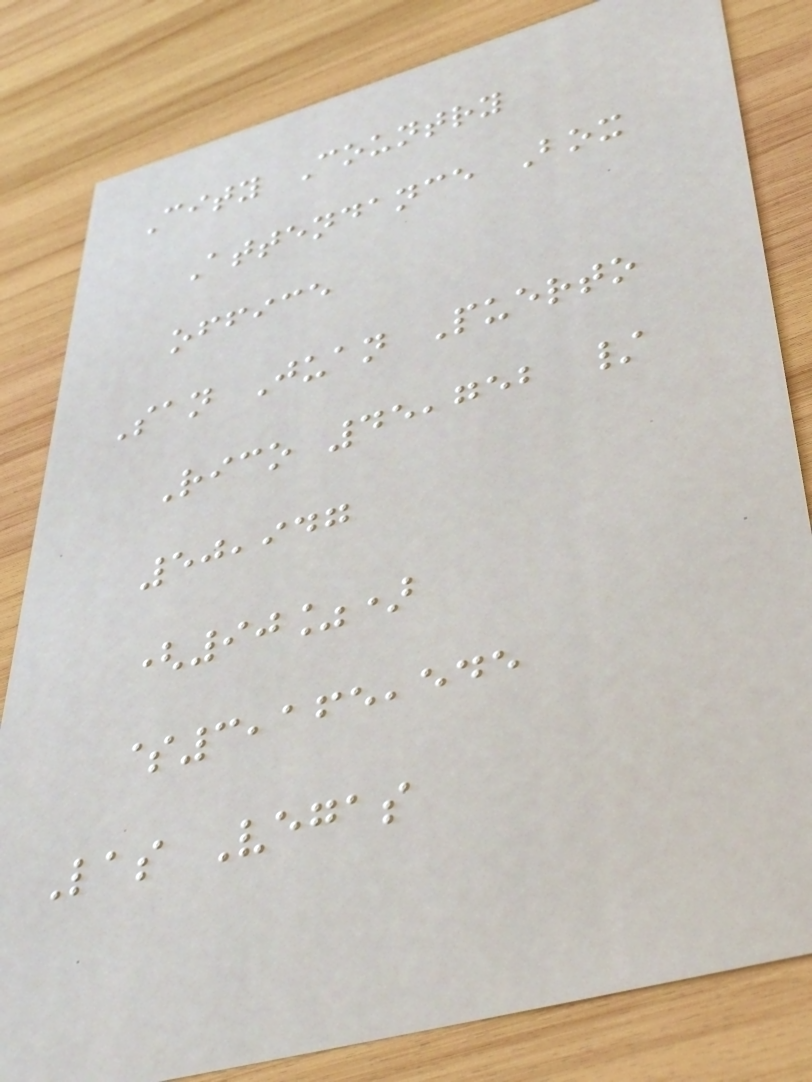City Country
Attendance Box
office
San Juan Puerto
Rico 45,752 /
50,947
(90%)
$3,165,545
Las Vegas
